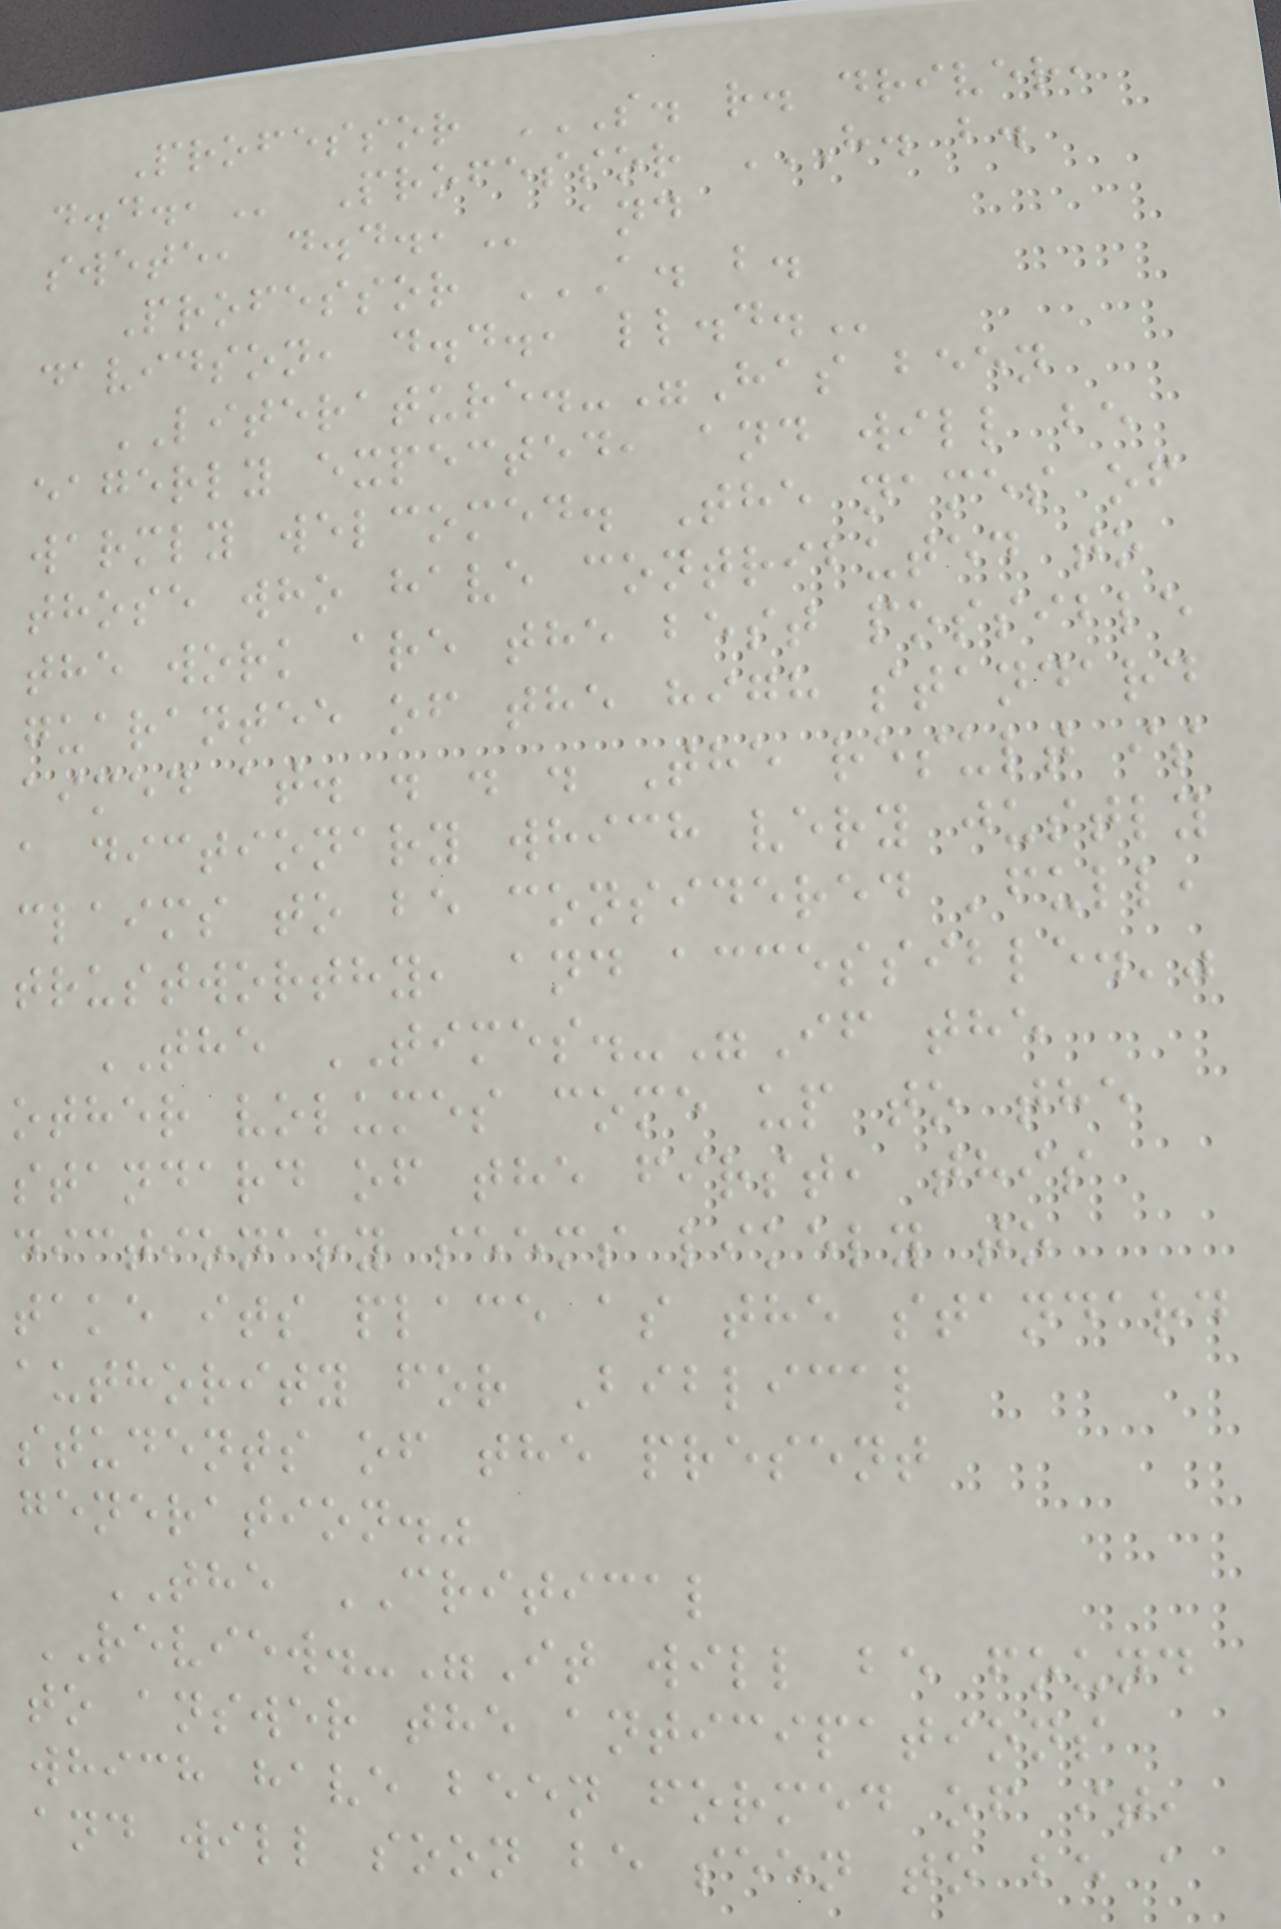Professor S. R. DRIVER,
D.D., Professor H. B.
SWETE, D.D., and
Professor A. B.
DAVIDSON, D.D., LL.D.
LITERATURE.-"Has been
eagerly expected, and will be
warmly welcomed. The names of
those who have contributed to
the work are the best possible
guarantee of the high standard
aimed at. . . . The result is
a dictionary which very justly
claims to be considered 'full,
trustworthy, and accessible.'"
THE TIMES.-"If the
other volumes come up to the
standard of the first, this
dictionary seems likely to
take its place as the standard
authority for Biblical
students of the present
generation."
THE CRITICAL
REVIEW.-"It will be found
to answer the anticipations
which have been formed of it,
and will soon be seen to be a
